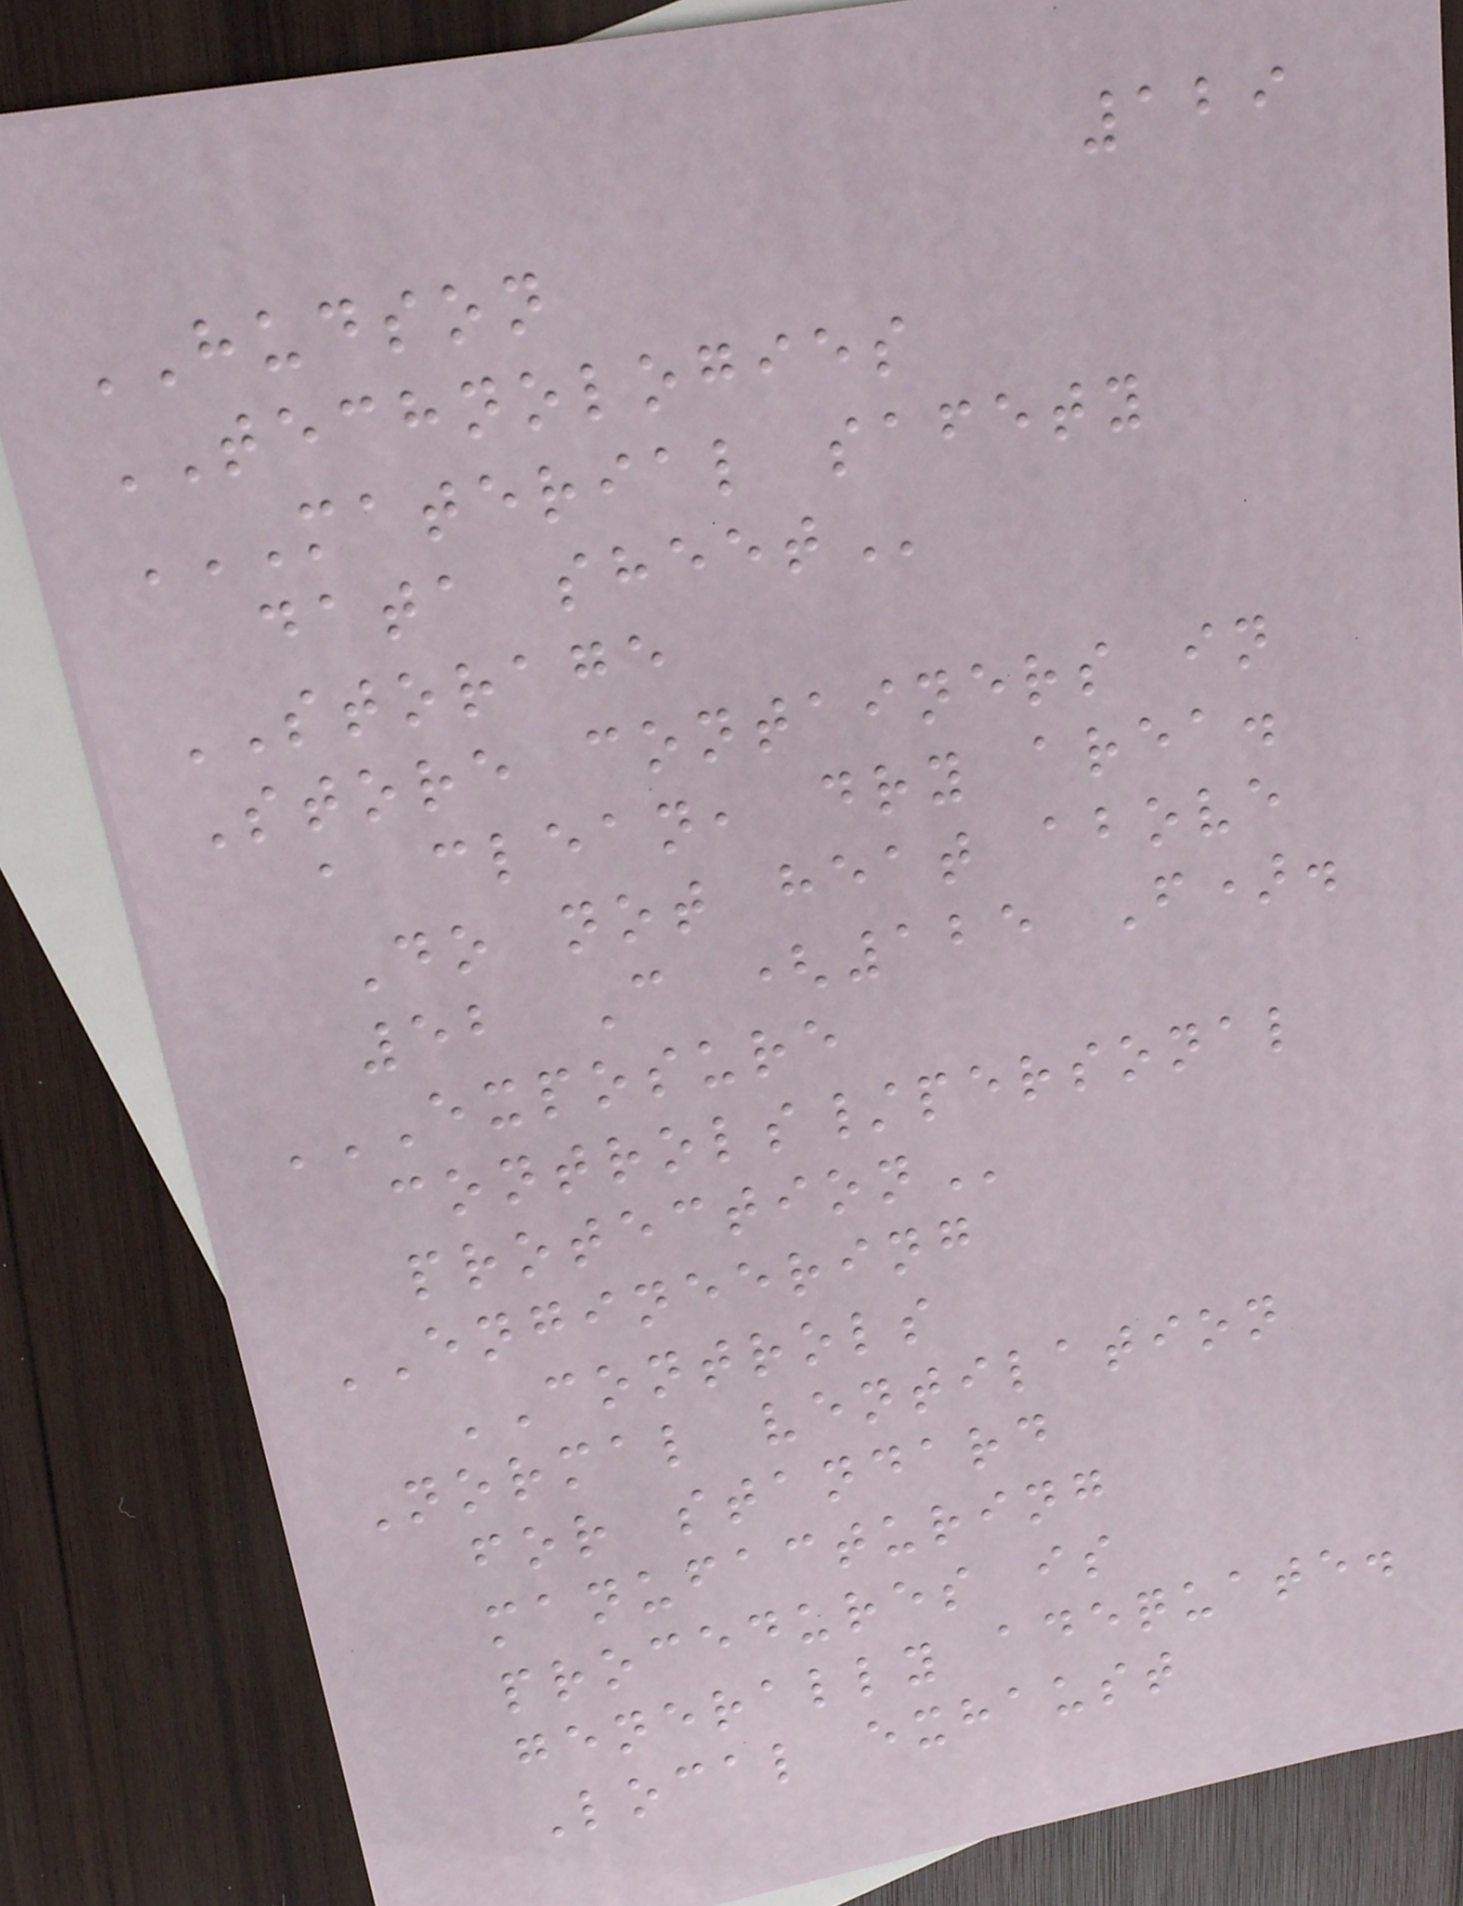129
HUDSON
TECHNOLOGIES
MATERIAL SAFETY
DATA SHEET
STORAGE
Store containers in
a clean, dry area.
Do not heat above
52 C (125 F).
EXPOSURE
CONTROLS/PERSONAL
PROTECTION
ENGINEERING
CONTROLS
Normal ventilation
for standard
manufacturing
procedures is
generally adequate.
Local exhaust
